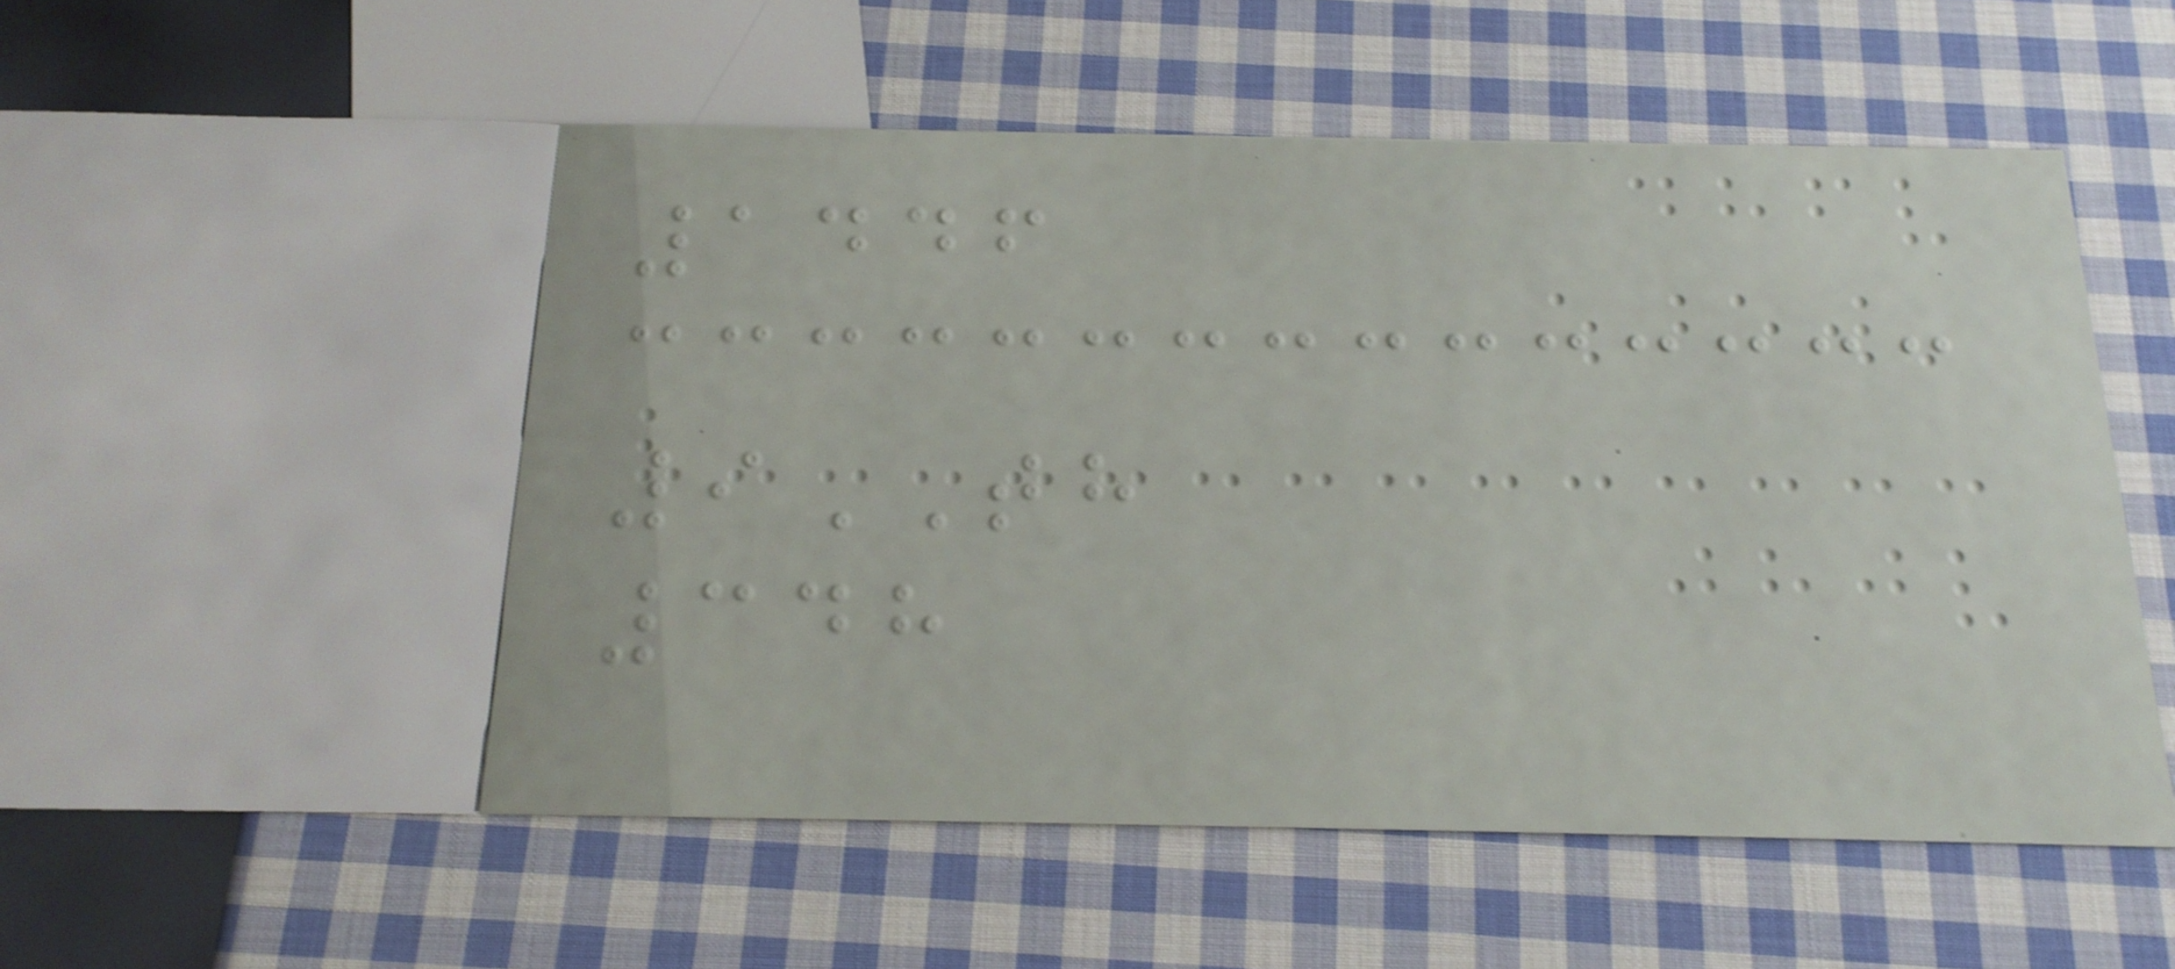1446
9TH
348
